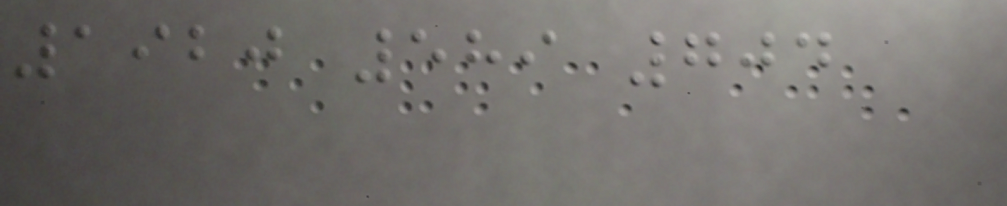1920 589 704
